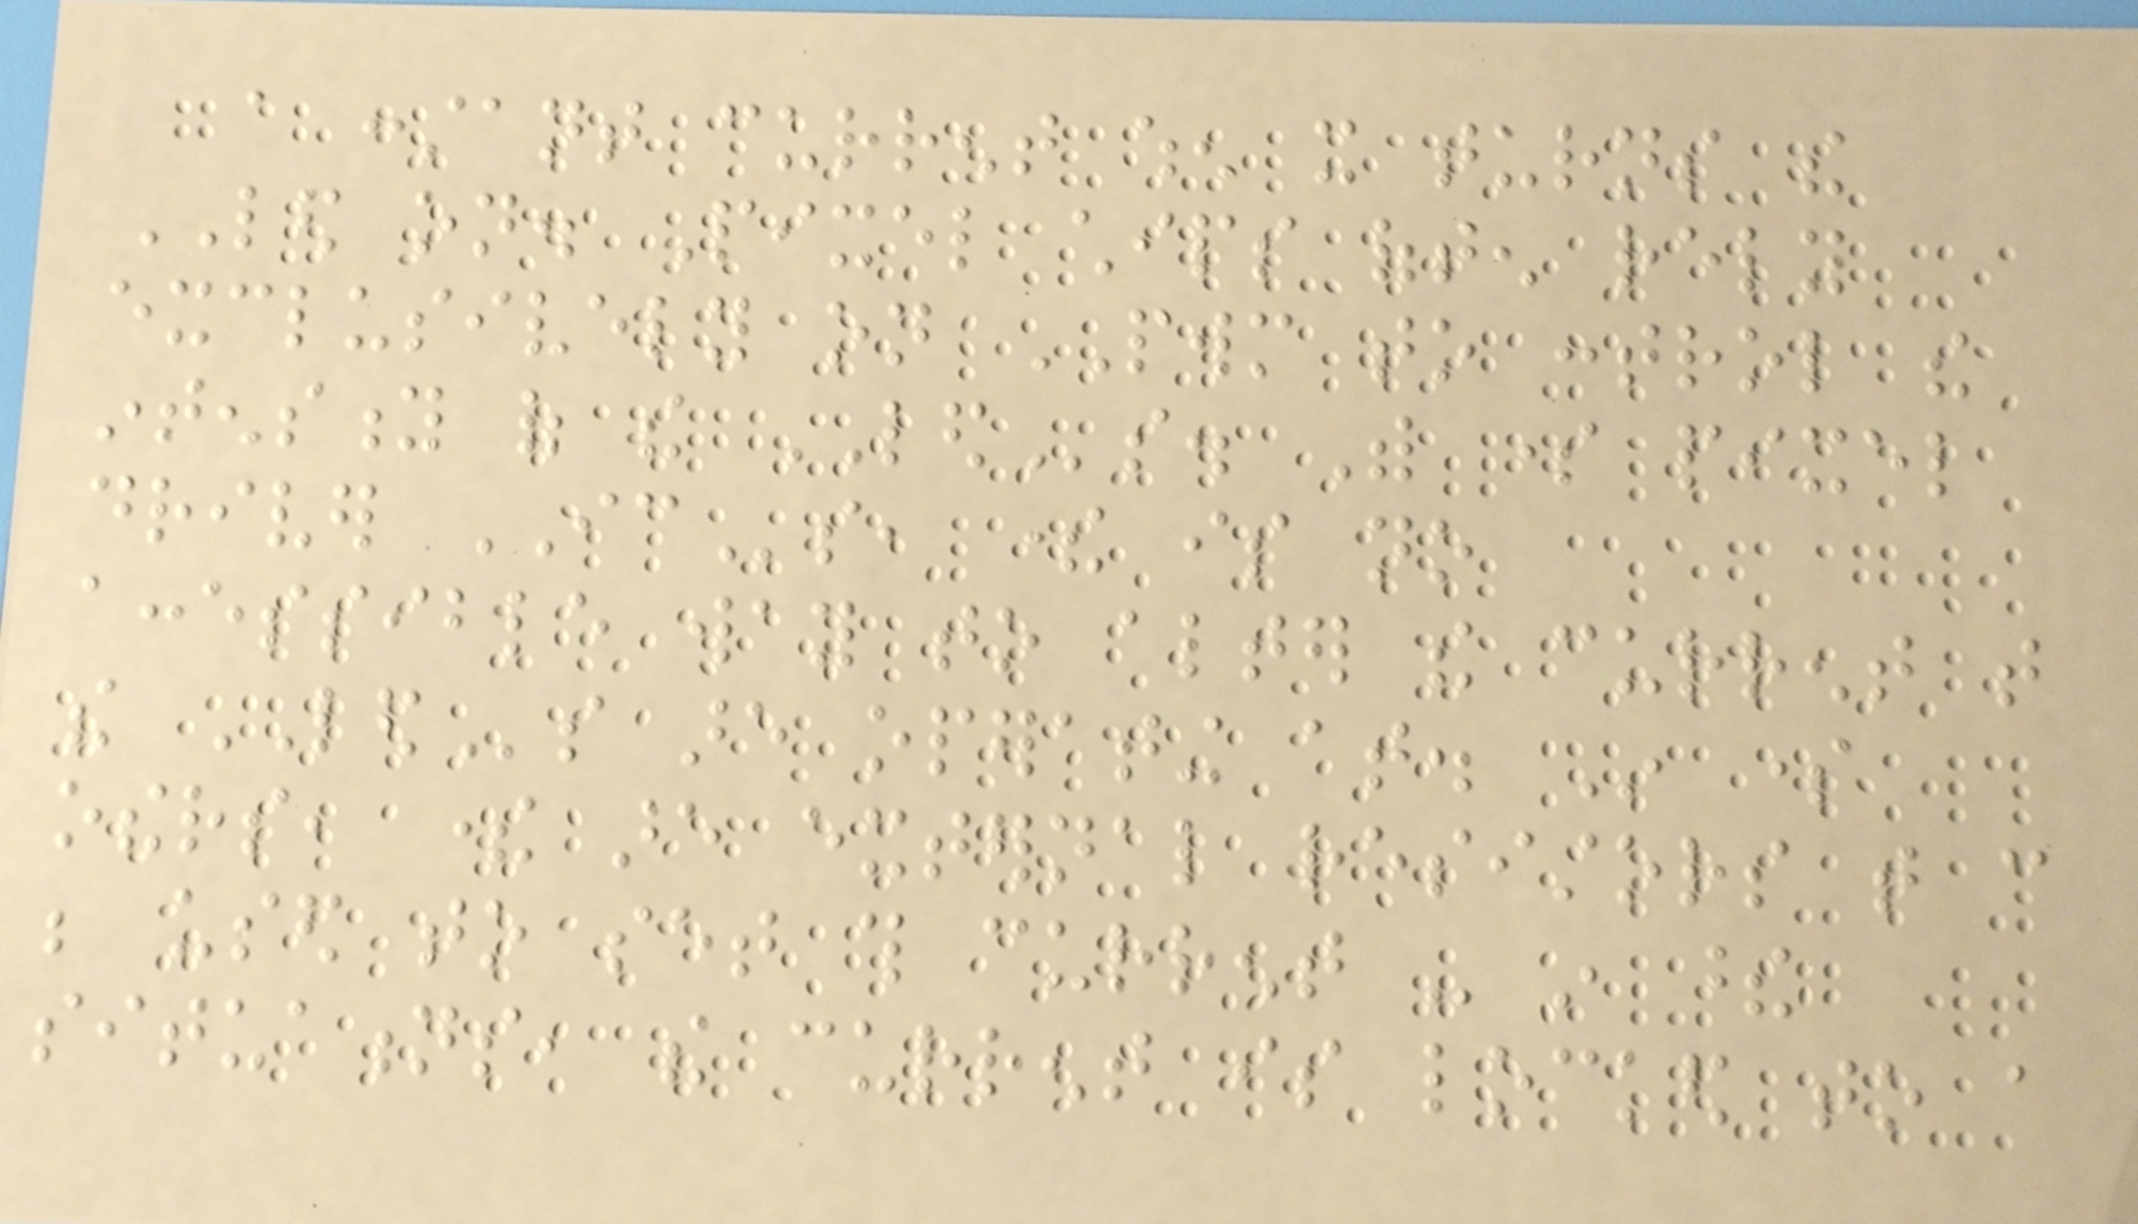a constant current when it turns the
LED on. Pixel chips often rely
exclusively on PWM to control the
intensity of the LEDs. With some pixel
driver ICs, there is no
accessible way to alter the current that
the LEDs are operating at. In some
others, there are external resistors that can
be used to set this current - in these
situations, the current is locked to a
